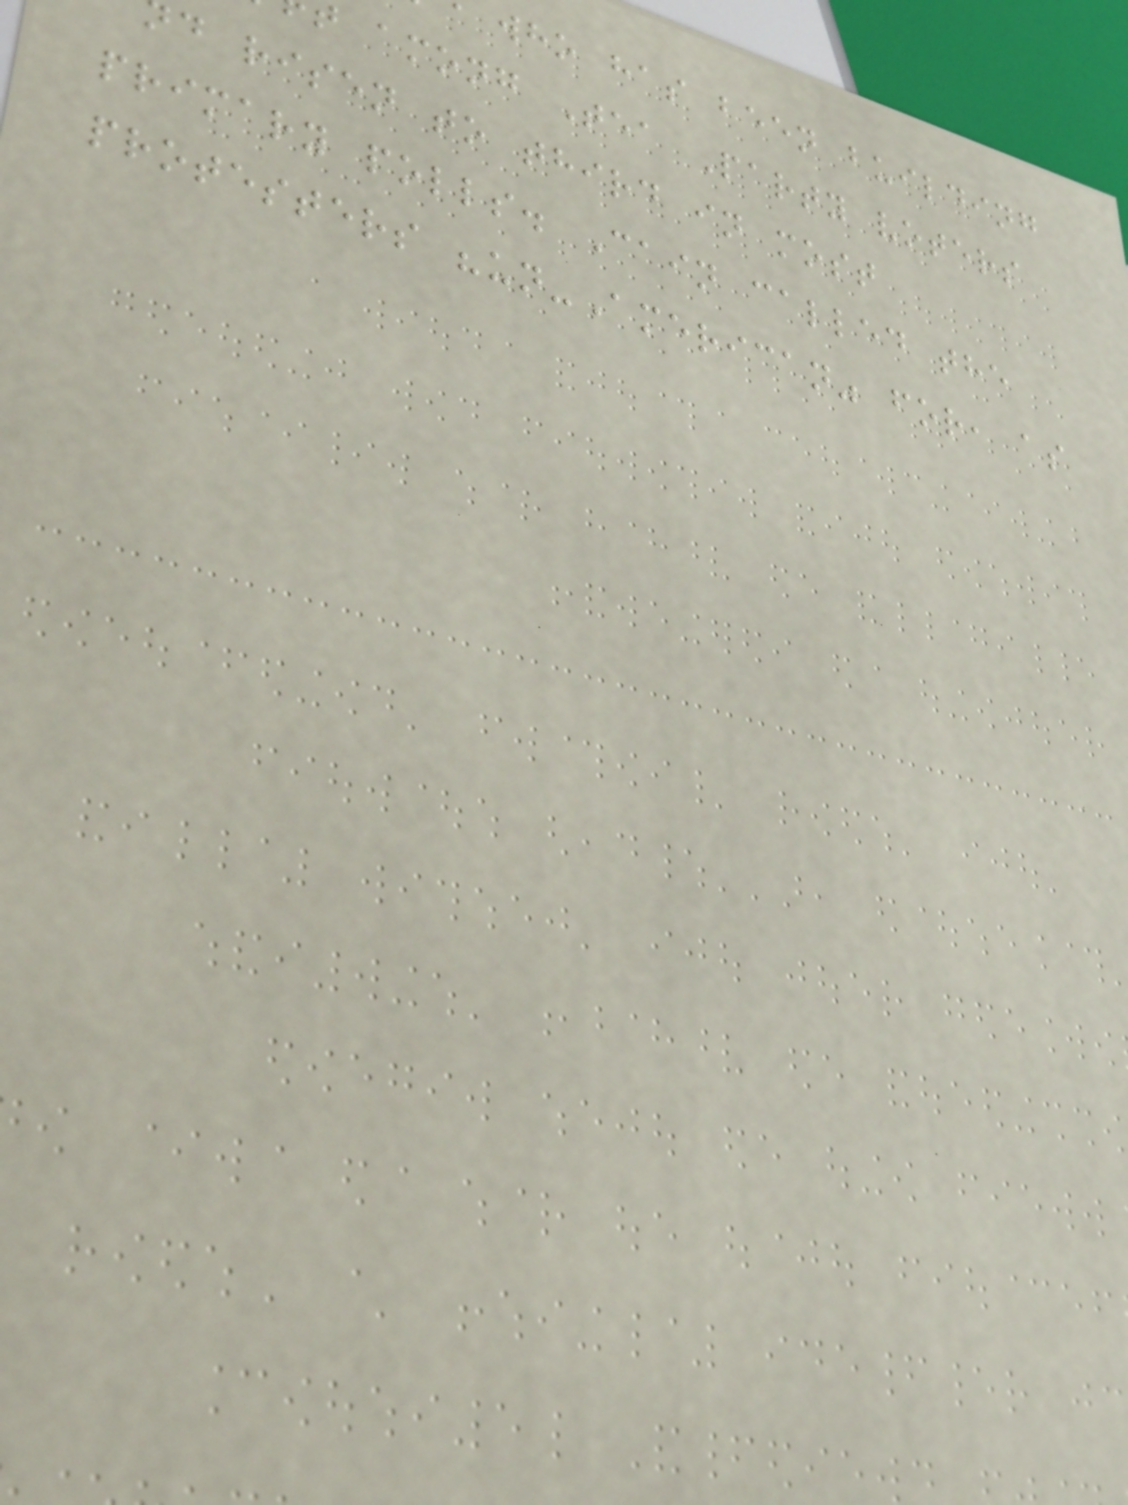who has been building
among Tea Party voters
d risen to third in most
primary polls. Cain called the
protesters "un-American" for, as
